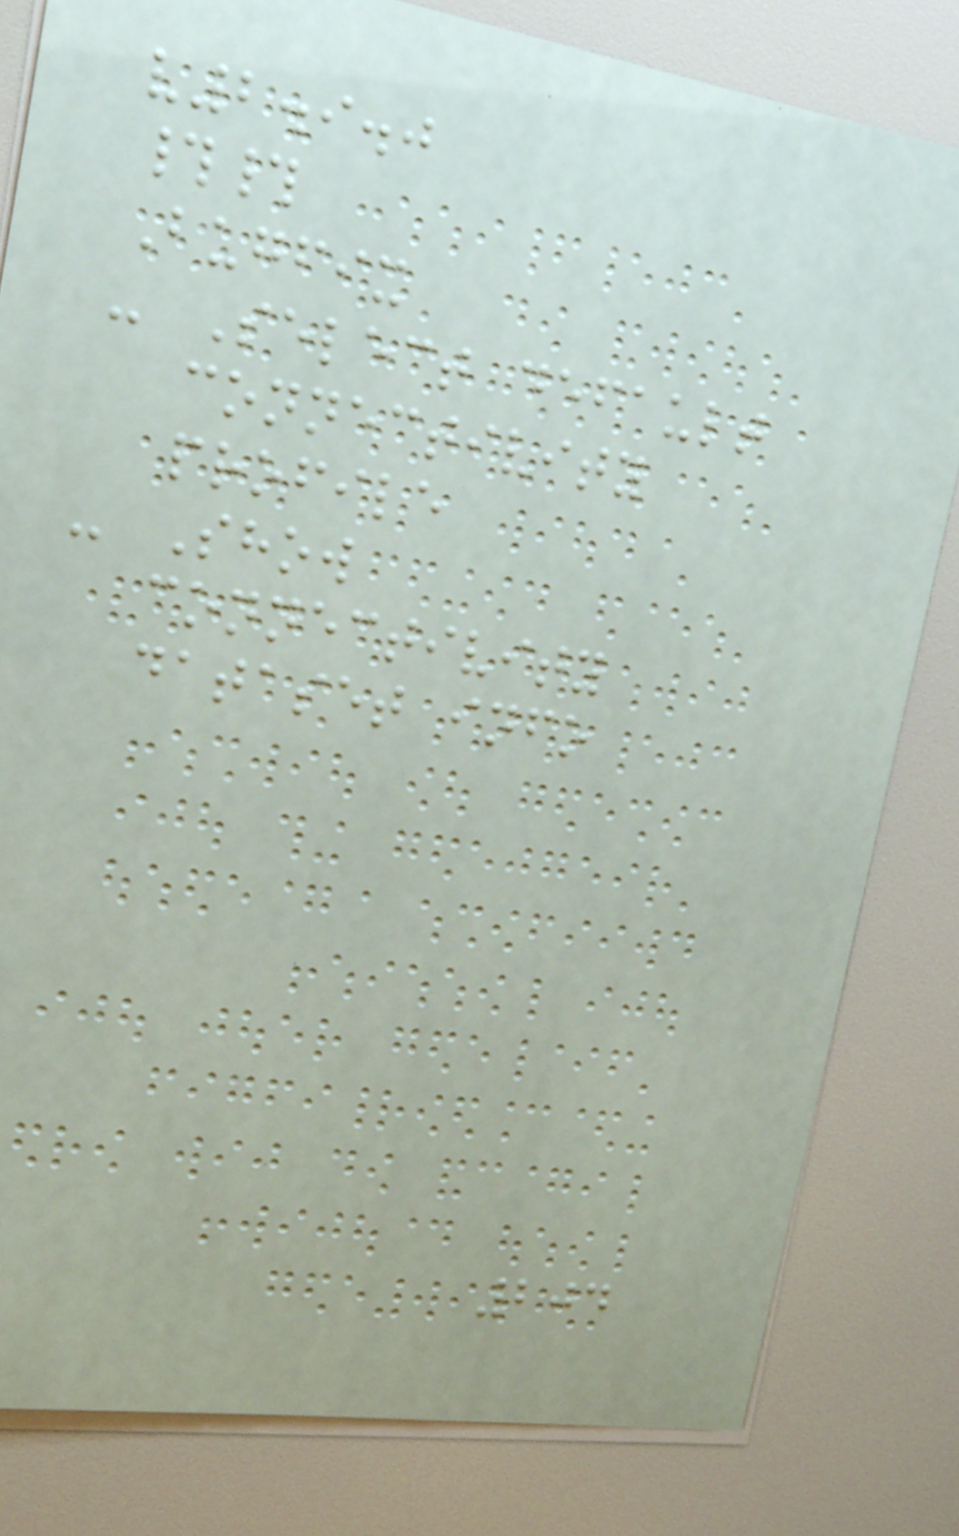v2.9.0
##
Bugfix
- Select default
connectivity
profile
- Show
connectivity
dataset info
204
